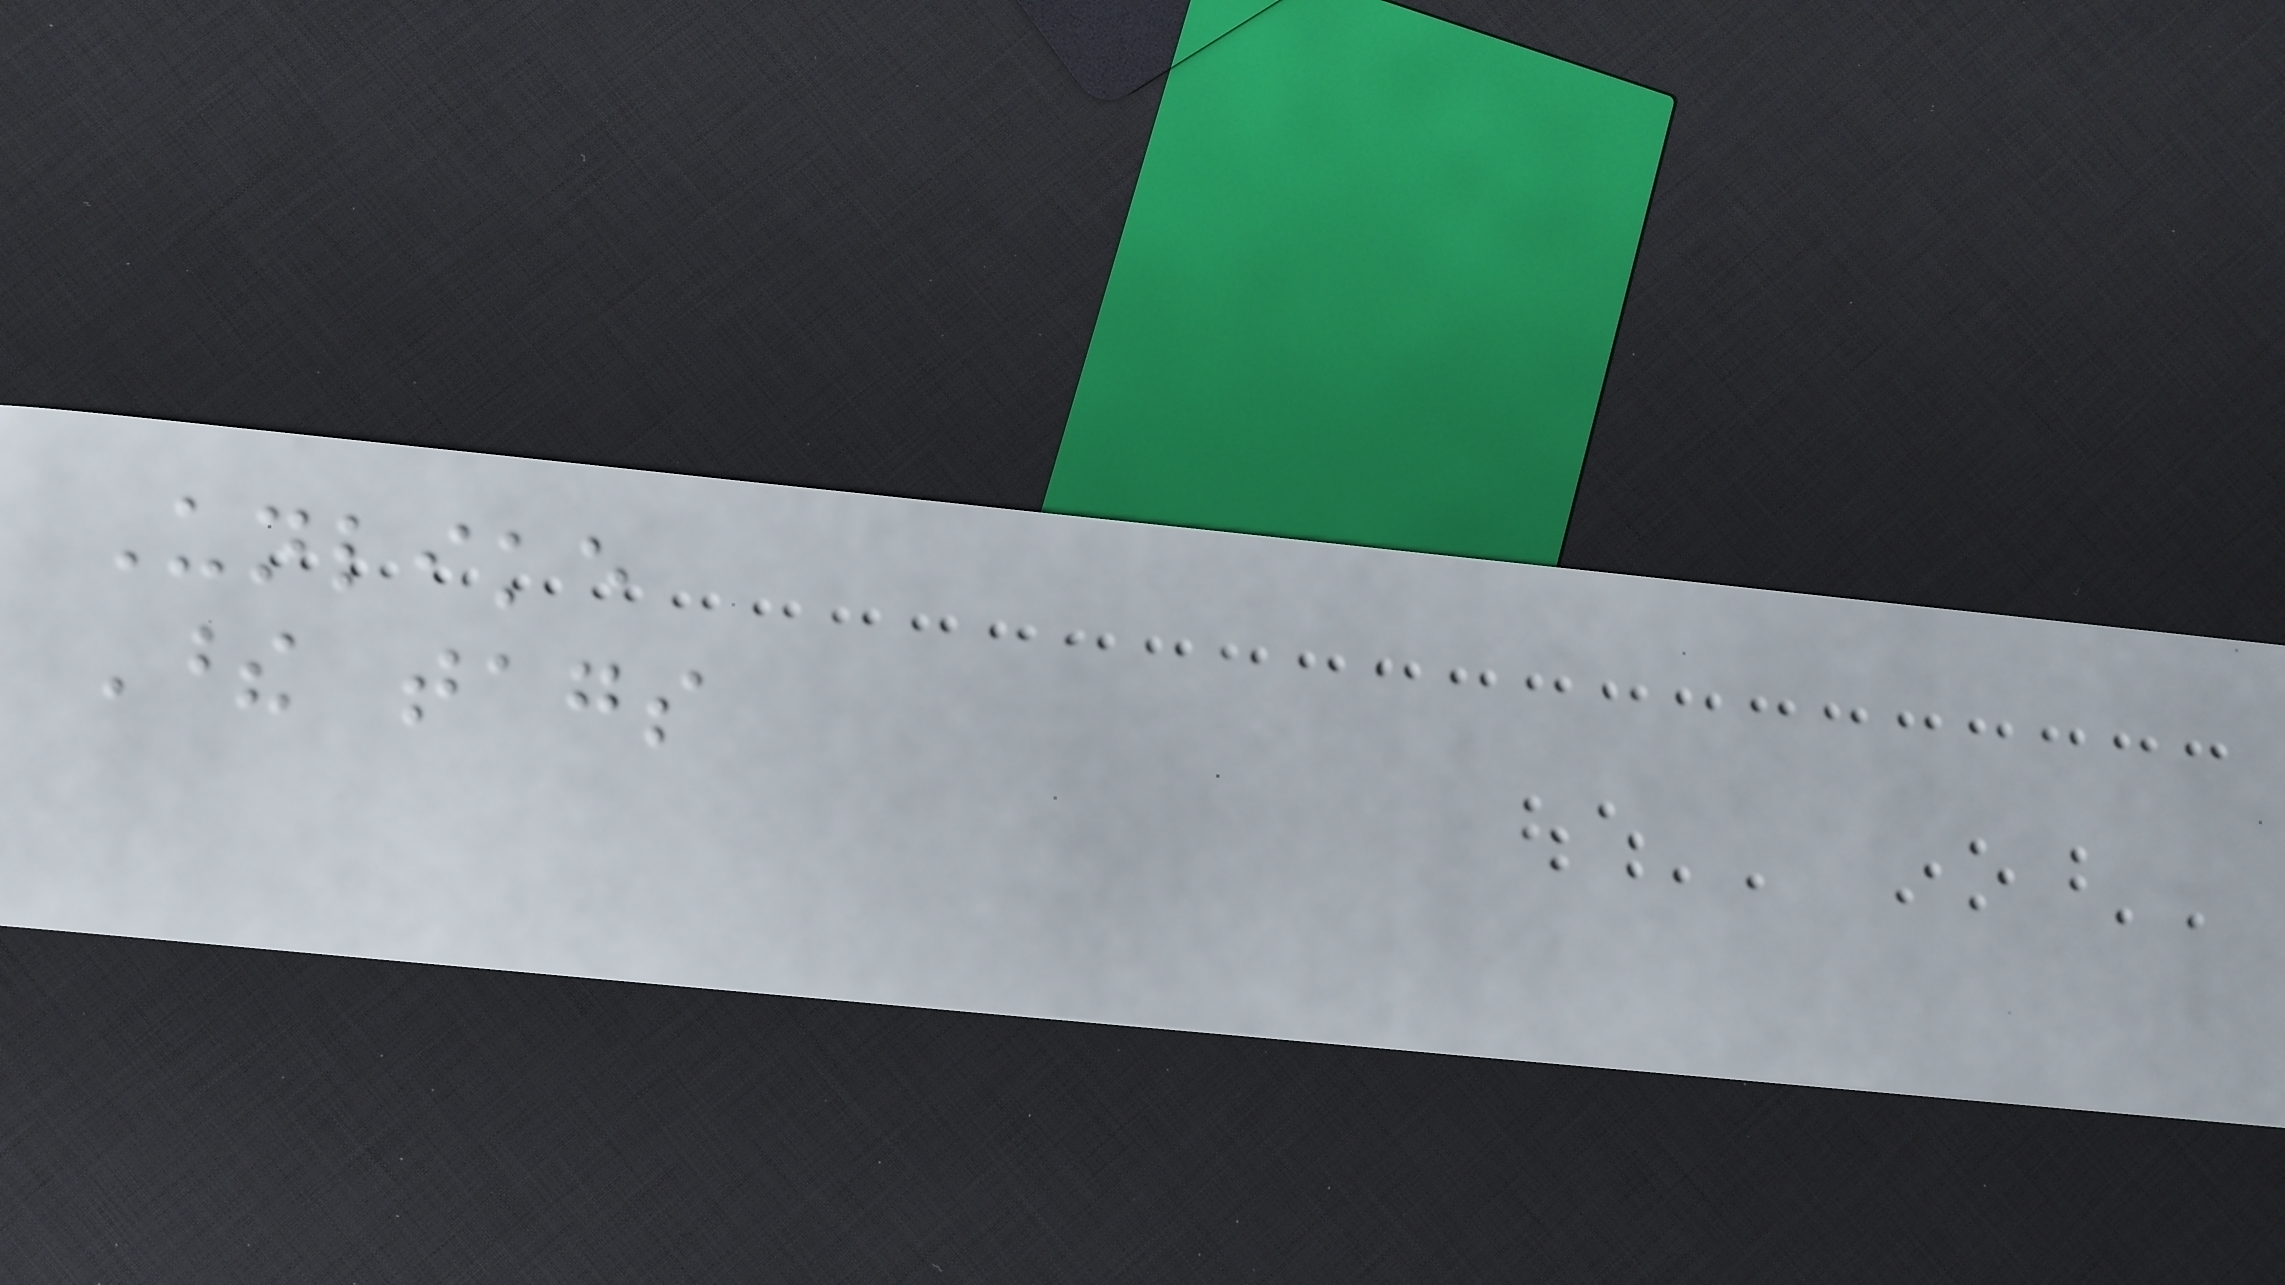Unlike
These tags
